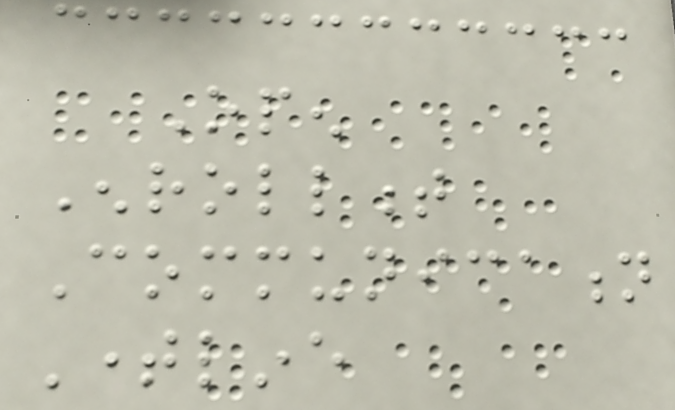Open
Enrollment
Communication
Timeline
